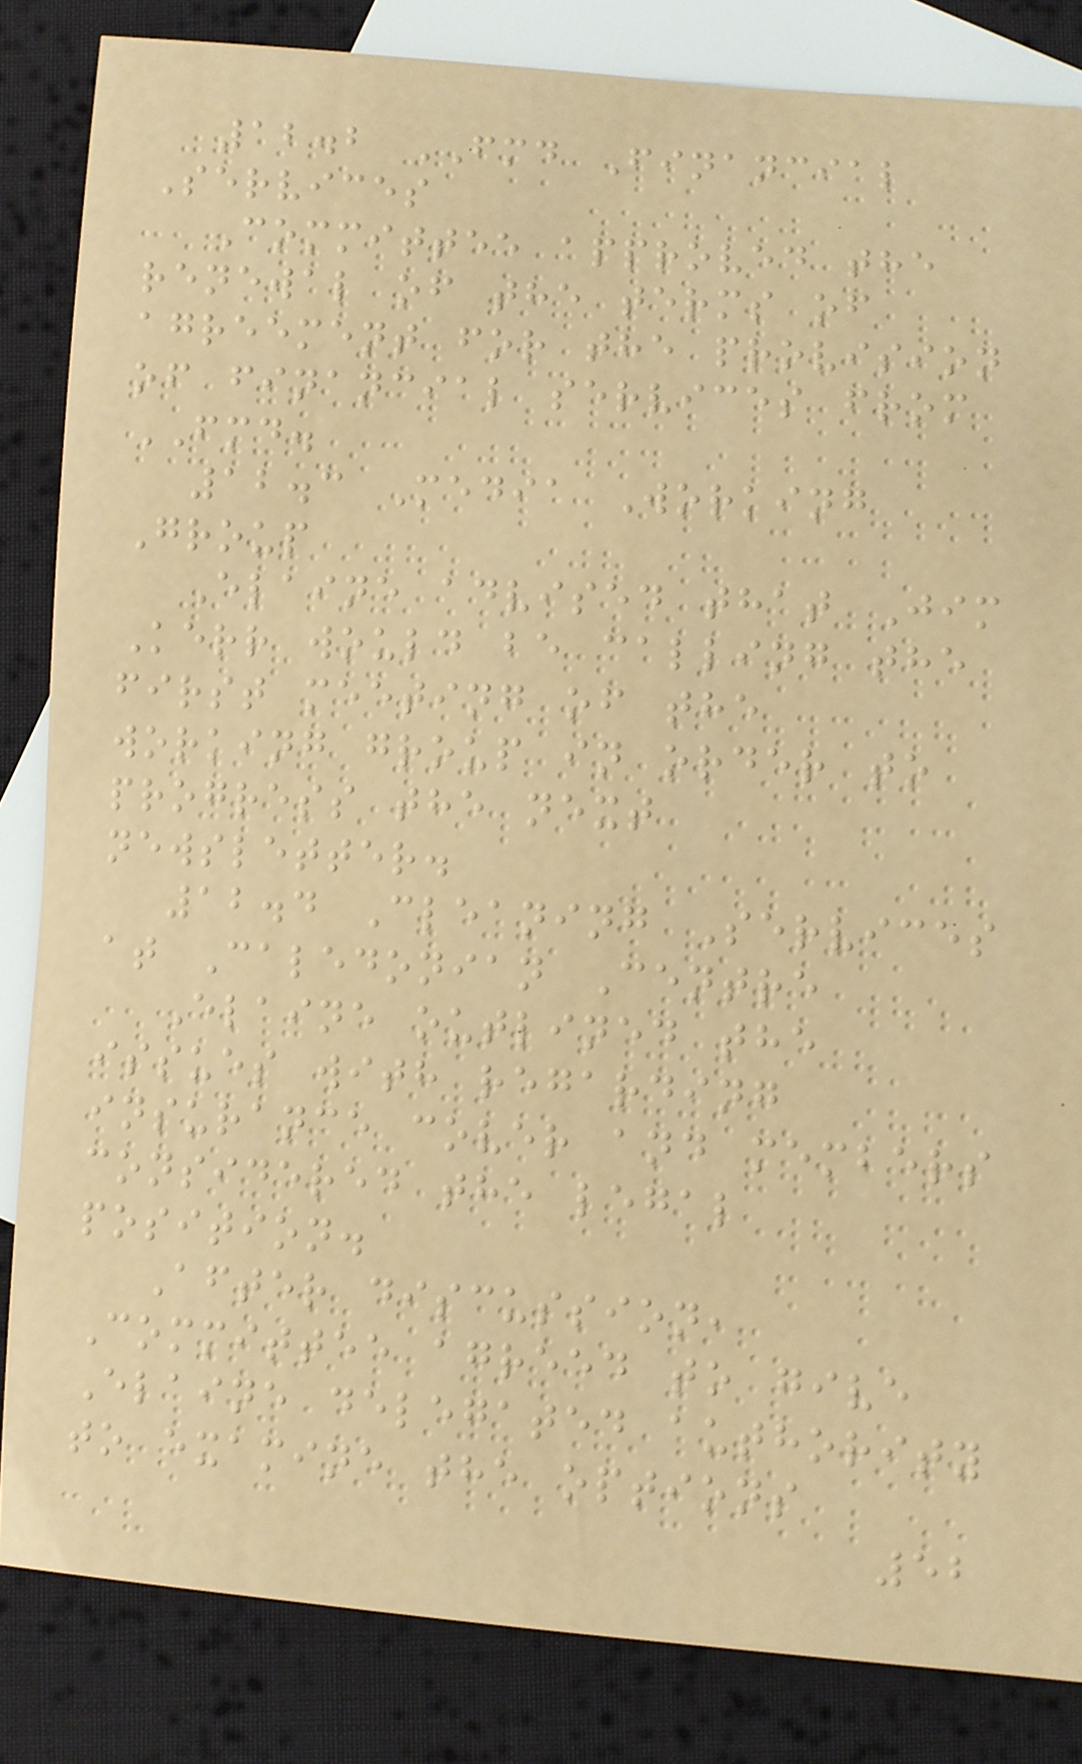12.2 FMD Financial
Services
Committee approved the
renewal of the terms of
agreement for the provision
of financial services from
FMD.
12.3 Media Working
Group
Elaine advised that Jim
Kerr would be calling the
first meeting of the
working group in order to
progress the next
newsletter.
12.4 Cleaning Services
at Caledonian Centre
Elaine outlined the
issues with regarding
insurance cover and members
considered the legal
position.
After discussion,
Committee agreed to give
Elaine delegated authority
to examine the options
52
